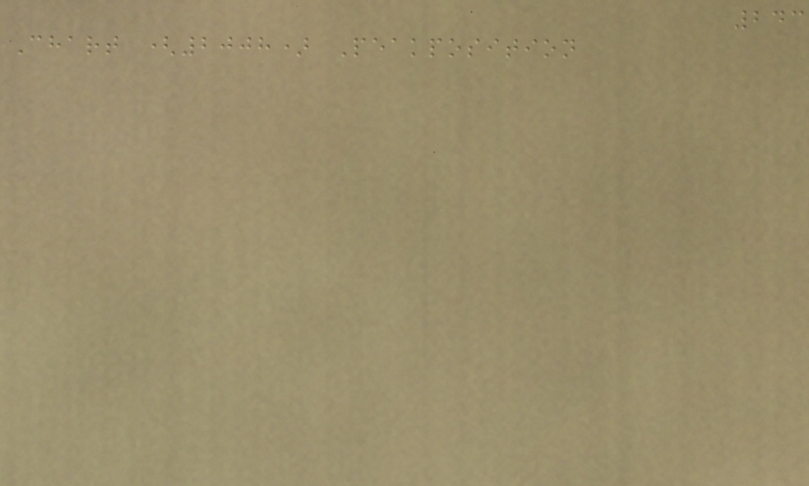243
Chart (2008) Peakposition
